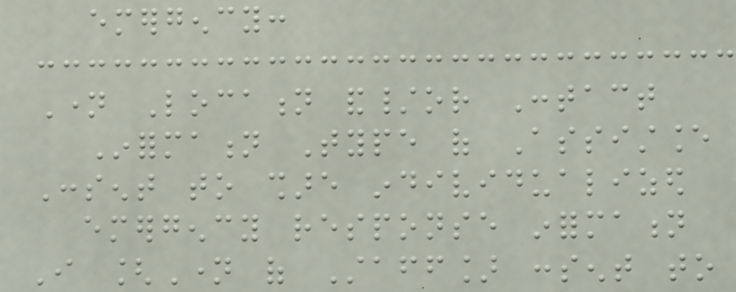emergency:
Name Location and/or Contact
Information Type of Assistance
Consent to share individualized
emergency response information
I [Name of Staff] consent to
